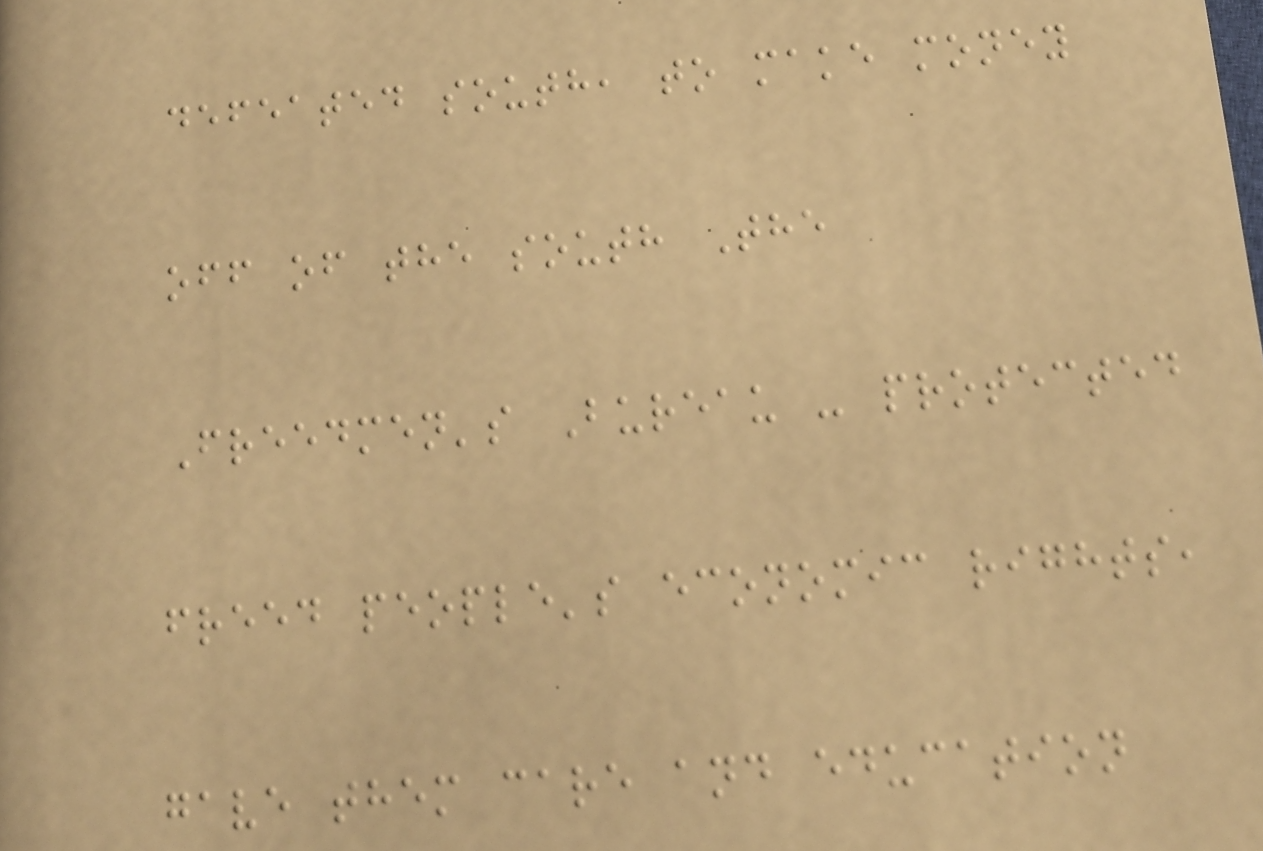defeated south, to make money
off of the south The
Freedmen's Bureau - protected
freed people's economic rights,
gave them care and education
